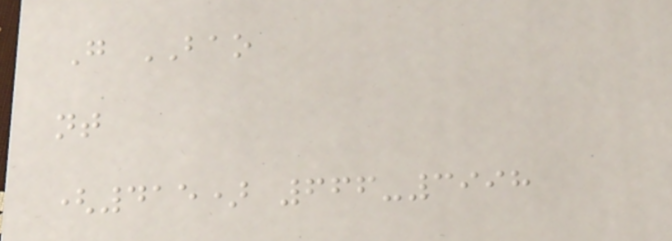G BAO
nt
(415) 666-3998
